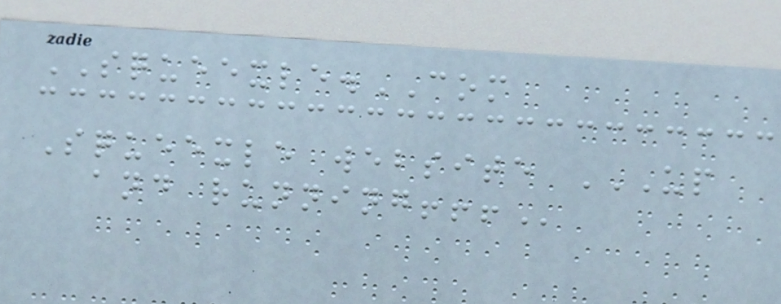SQUEEXLE.COM
Squeexle website UP
AND RUNNING!!!
